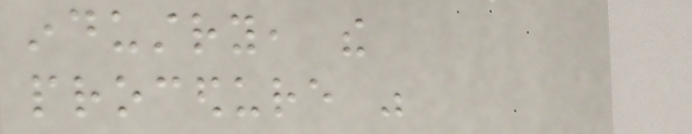industry, the
procedure was
